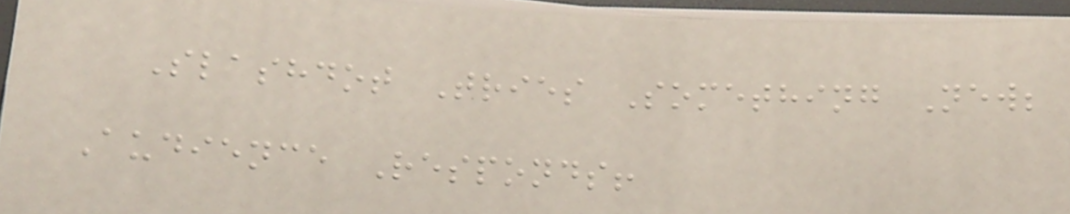Slashdot Tries Something New;
Audience Responds!
